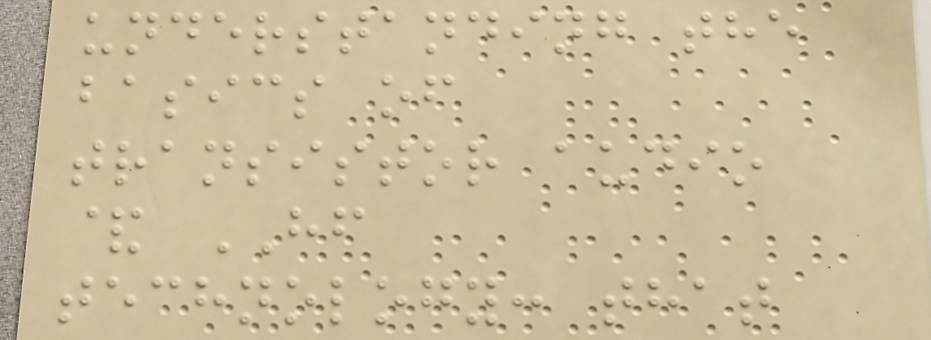understanding the
basics of
transistor audio
& HF
technology: that
